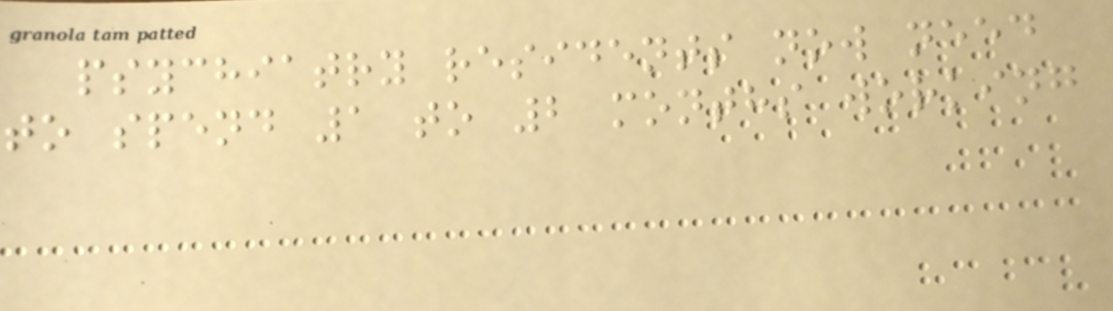psychiatry residents now need
to spend 1 to 2 months working
